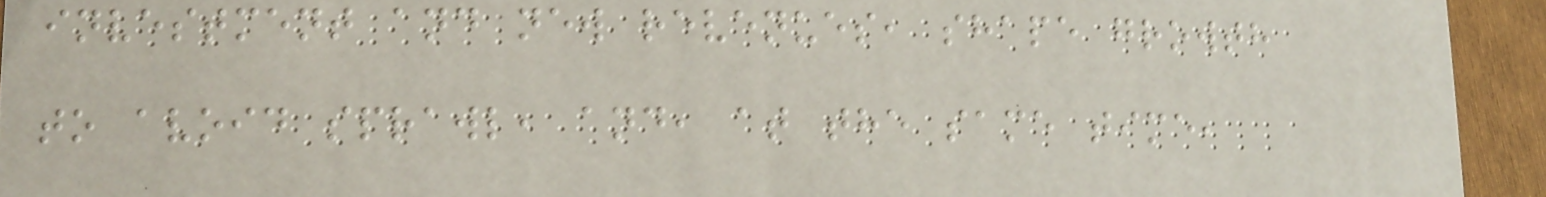investment and new revenues, shape growth
to avoid sprawl, and, at the same time,
